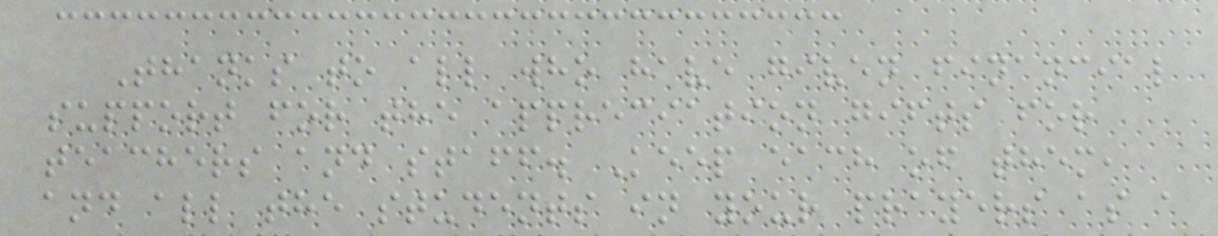Thanks to all who have given financial
support for the appreciation gifts for
teachers and staff. Keep each of them,
and all the students in your prayers as a
